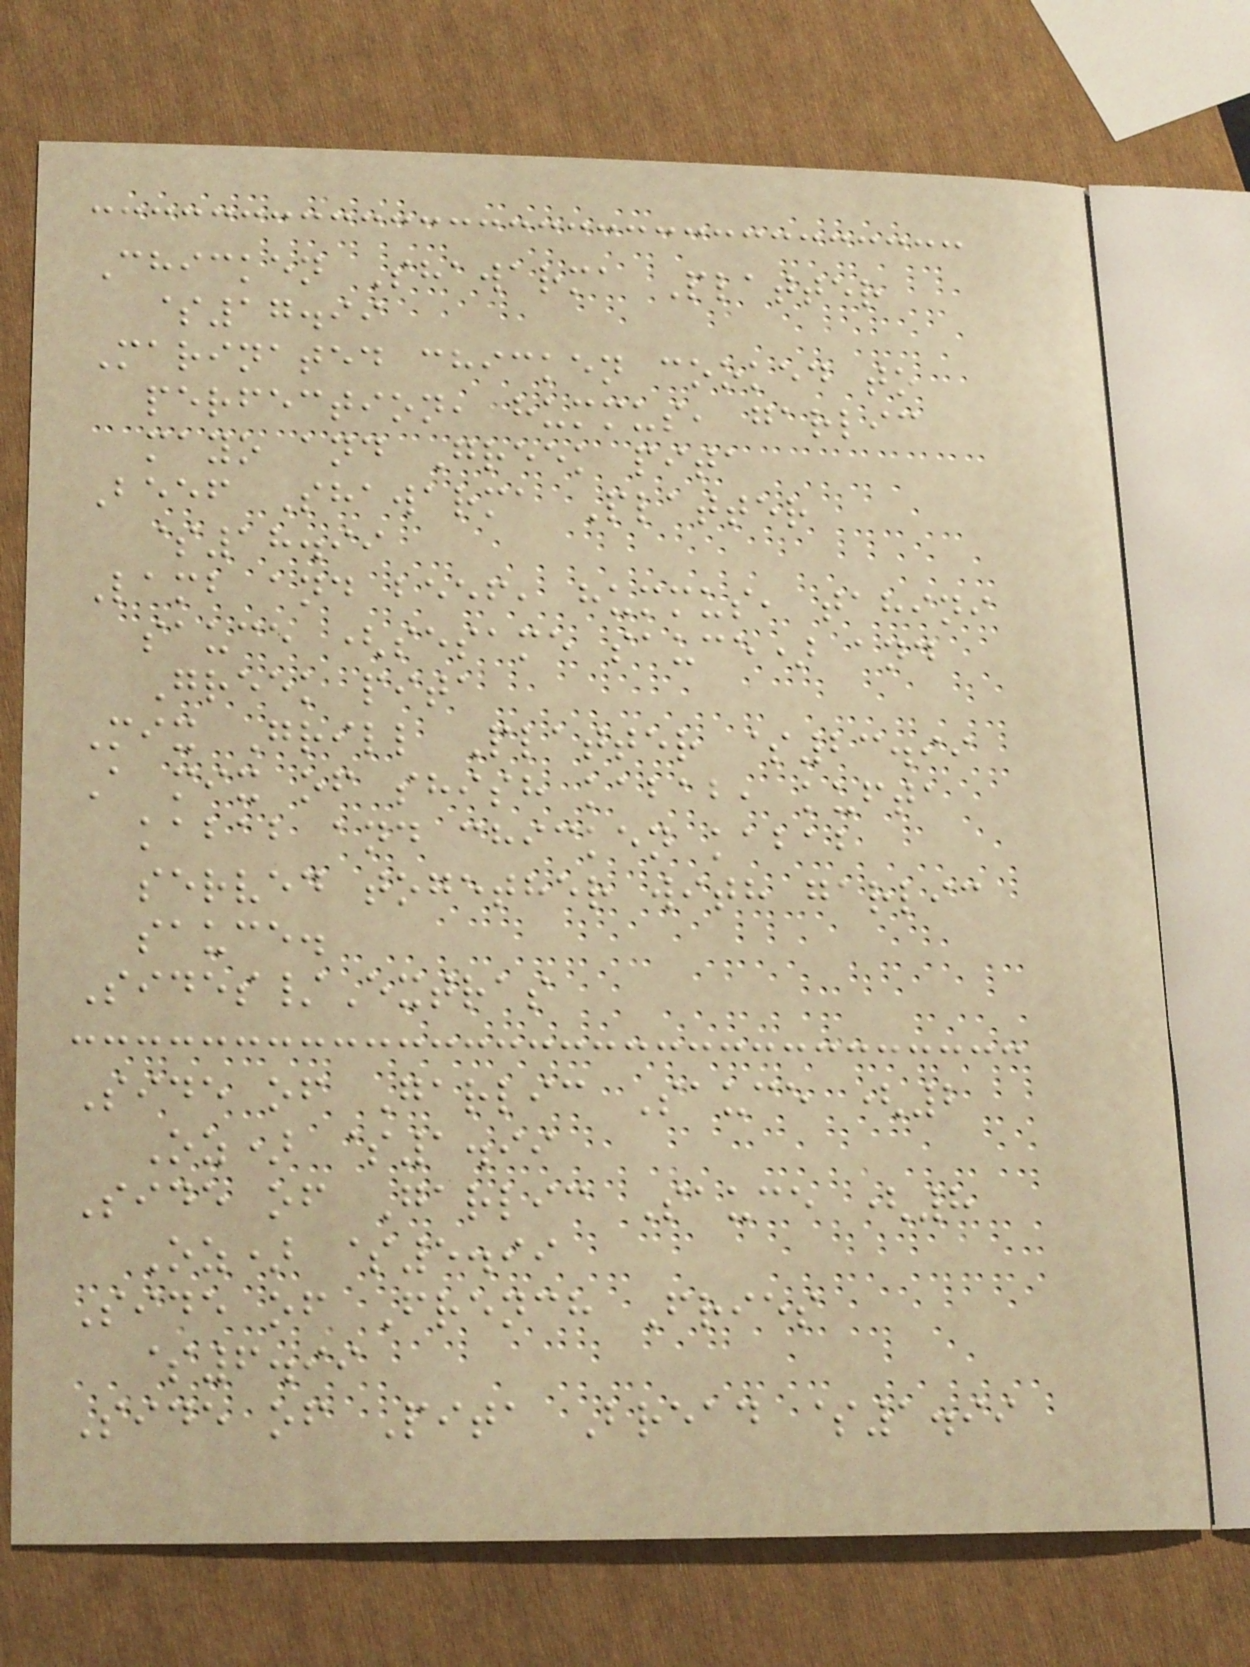Chicken Shawarma Platter
$17.99
Marinated chicken cooked to
perfection, hummus, garlic
mayo and Greek pita
Beef Shawarma Platter
$18.99
Lamb and beef, hummus, tahini
sauce (sesame sauce) and
Greek pita
Mix Grill Platter $23.99
A mix of shish kabab, kufta
kabab and chicken kabab
served together with garlic
sauce.
Sides/Extras
Side of Garlic Sauce (2
Oz) $1.99
Side of Garlic Sauce (8
Oz) $5.99
Side of French Fries
$6.99
Side of Pita Bread $1.99
